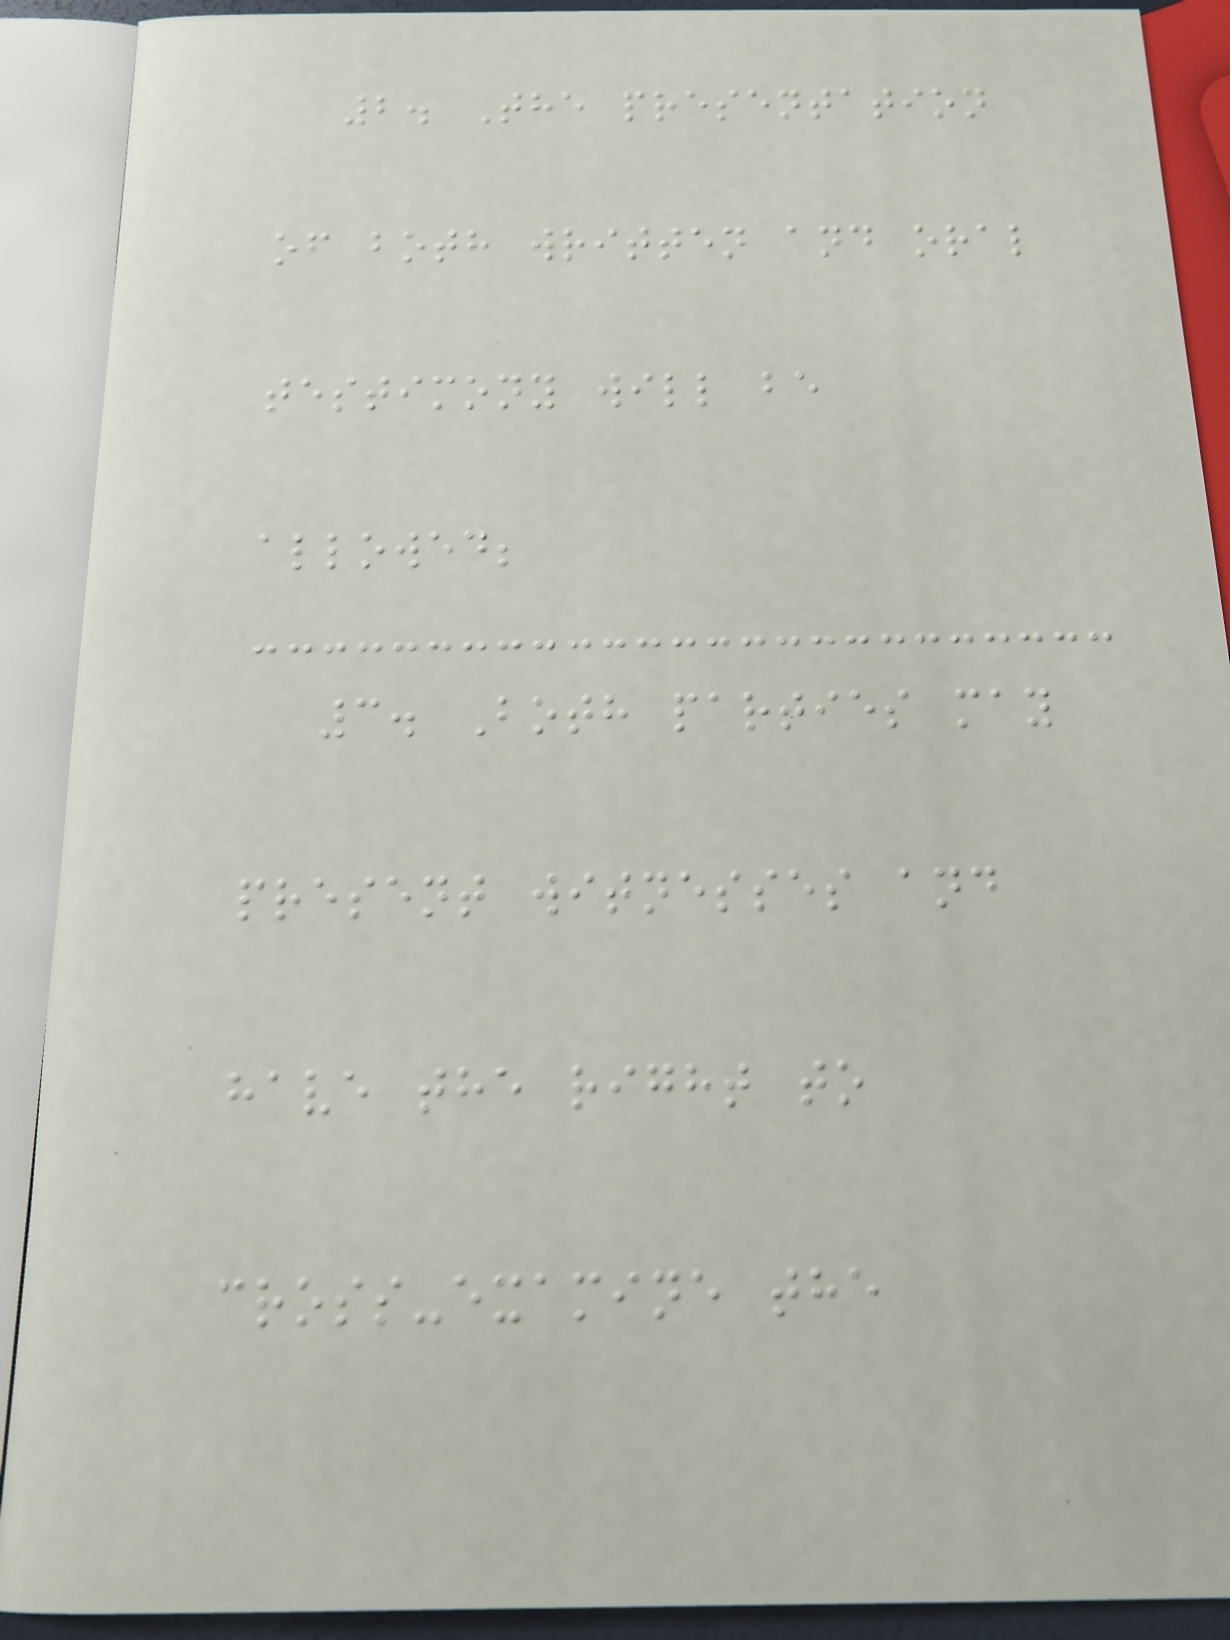2. The presentation
of both written and oral
testimony will be
allowed;
3. Both parties may
present witnesses and
have the right to
cross-examine the
